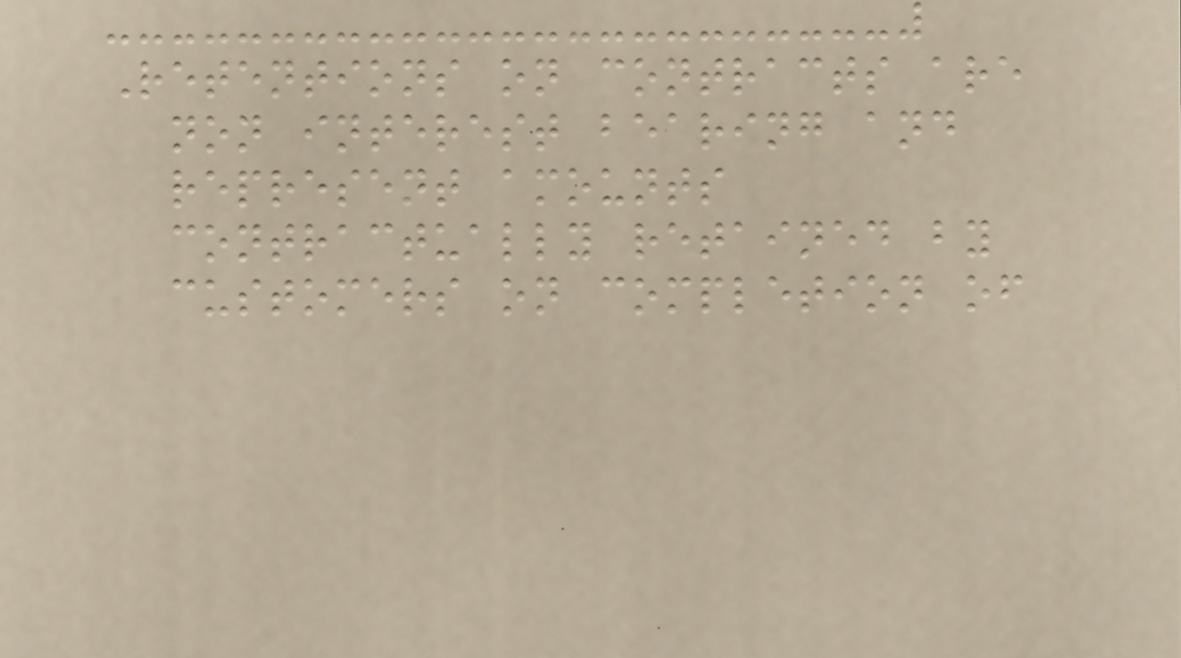Retentions on contracts are
non interest bearing and
represent amounts
contractually retained by
customers on completion of
